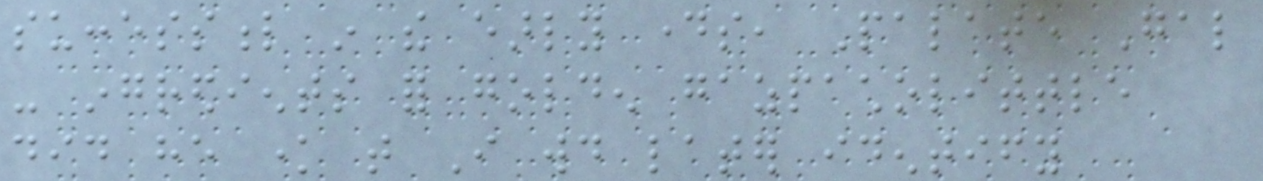successful in the early days, Palate Gal
- ingredients for golden gazpacholittle
did he know that I would later identify
